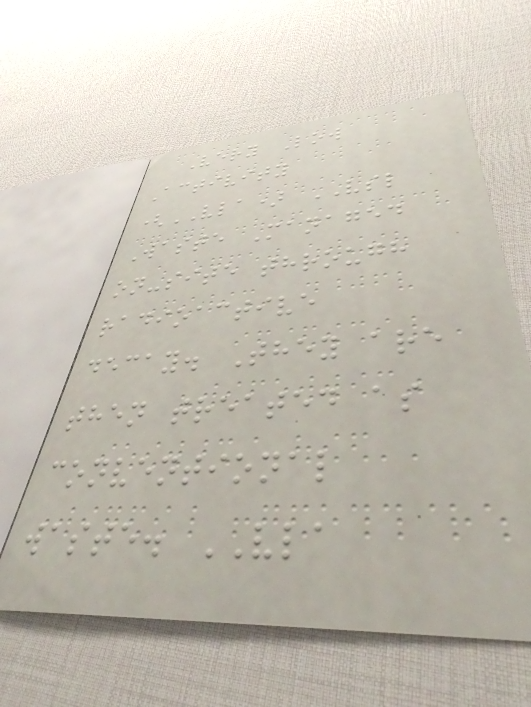Very Low
Activity
(VLA) VSL
Waste Managed
on-site through
radioactive
decay. They are
then treated as
conventional
waste. VLA
